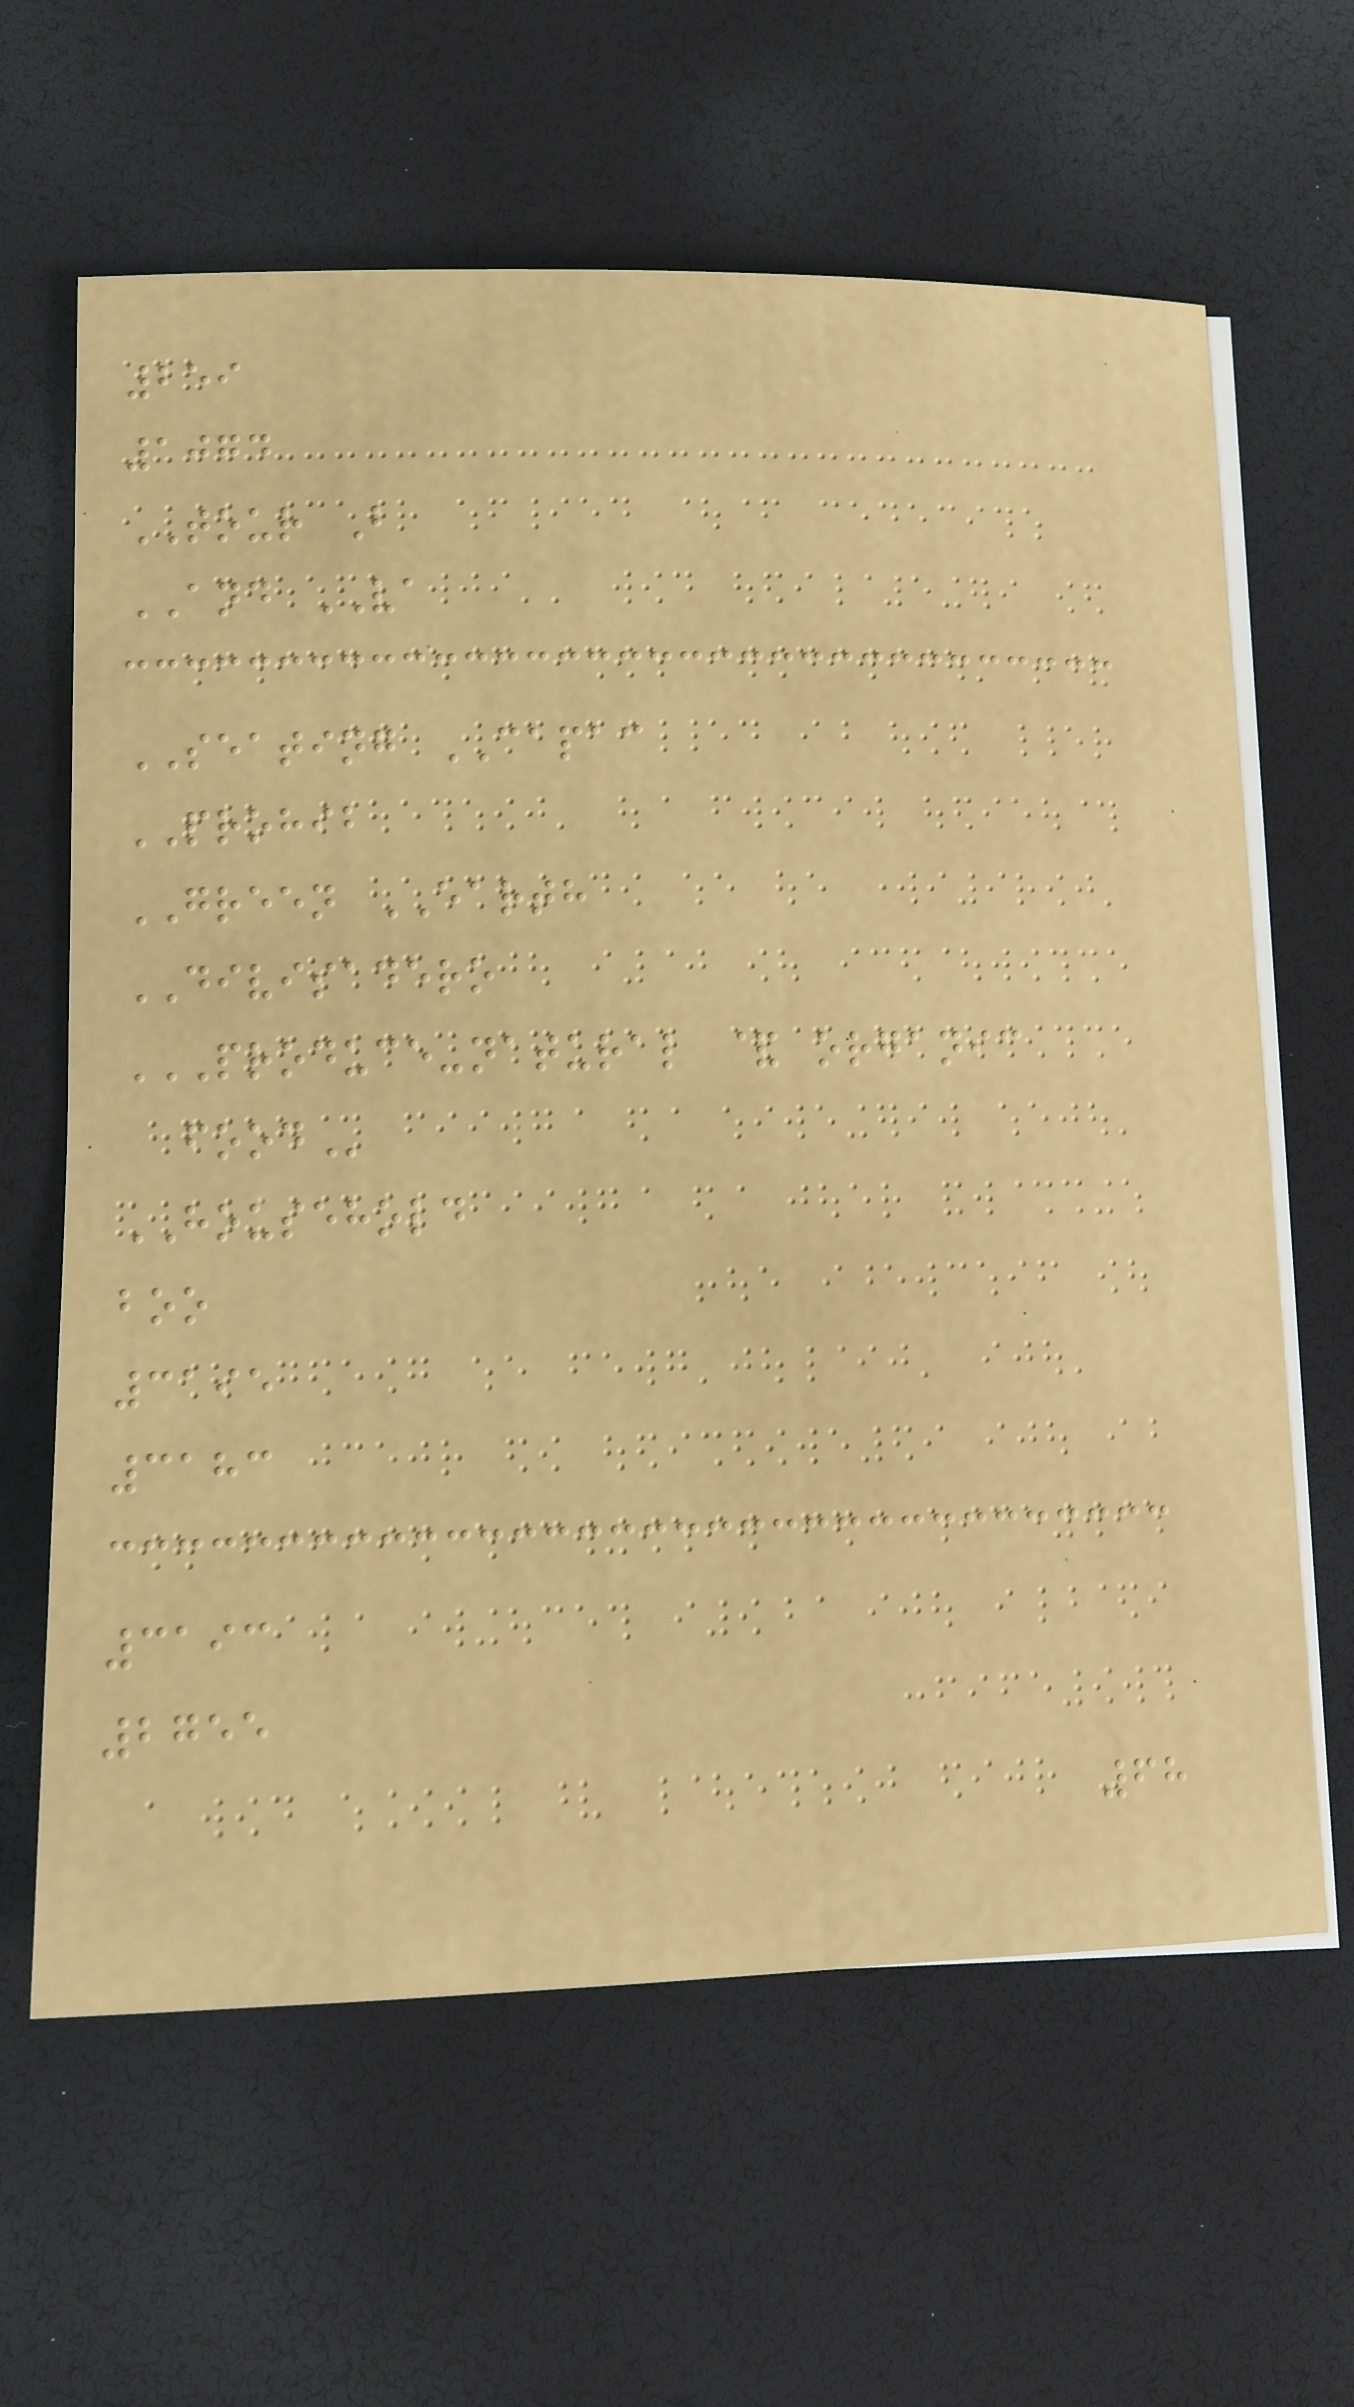259
1074
TOUR B
AND VA
SEATING CAPAC
PROHIB
GREEN EARTH
DIVISADERO
PRODUCE-NATURAL & ORGANIC
FOOD
HOUSEHOLD
boo
3195
3183
3193
2755
68
